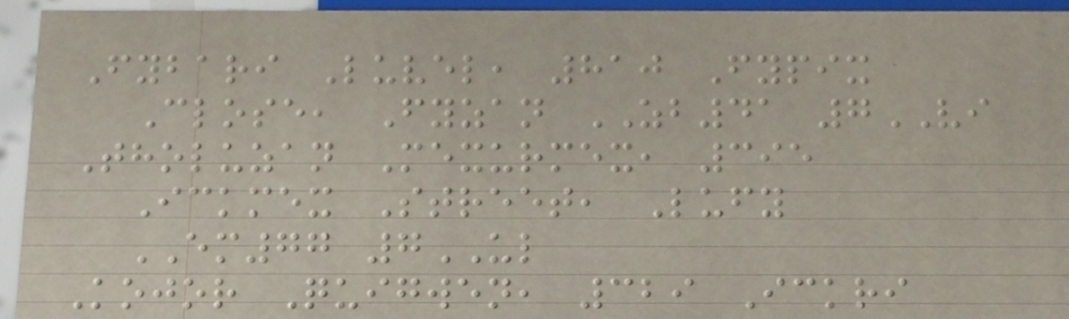Fybari Luvel, 810 Fypix
Close, Fyzan ZB41 7VI
Tholuzan Mexurmex, 395
Ickmex Street, Lufy
EM77 7UL
Kojor Quigwen, 329 Ickri
